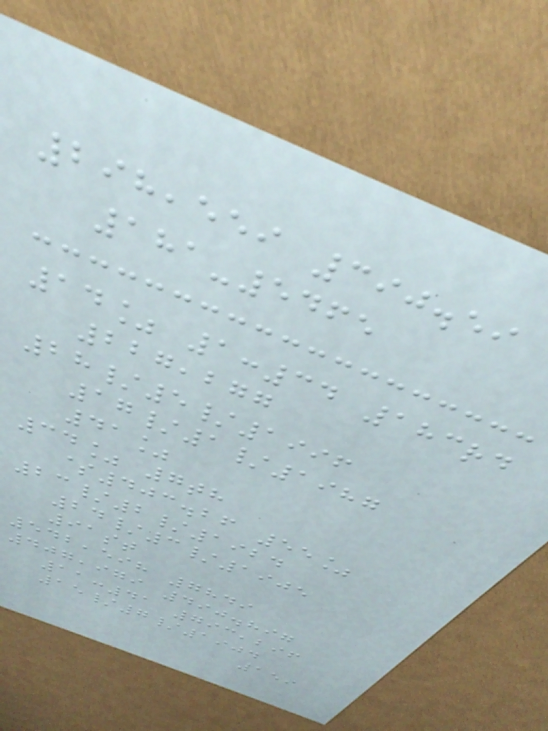298,559 390.59
181-5465
14% 1:34 183rd
227,277
28/5/1996
17/1/1987
41%
34% 7th
$403.26 55%
23/2/1924
24/3/1905
91st
542,598 7849
407,979 490.897
11:41 793,296
15/7/1904
159
